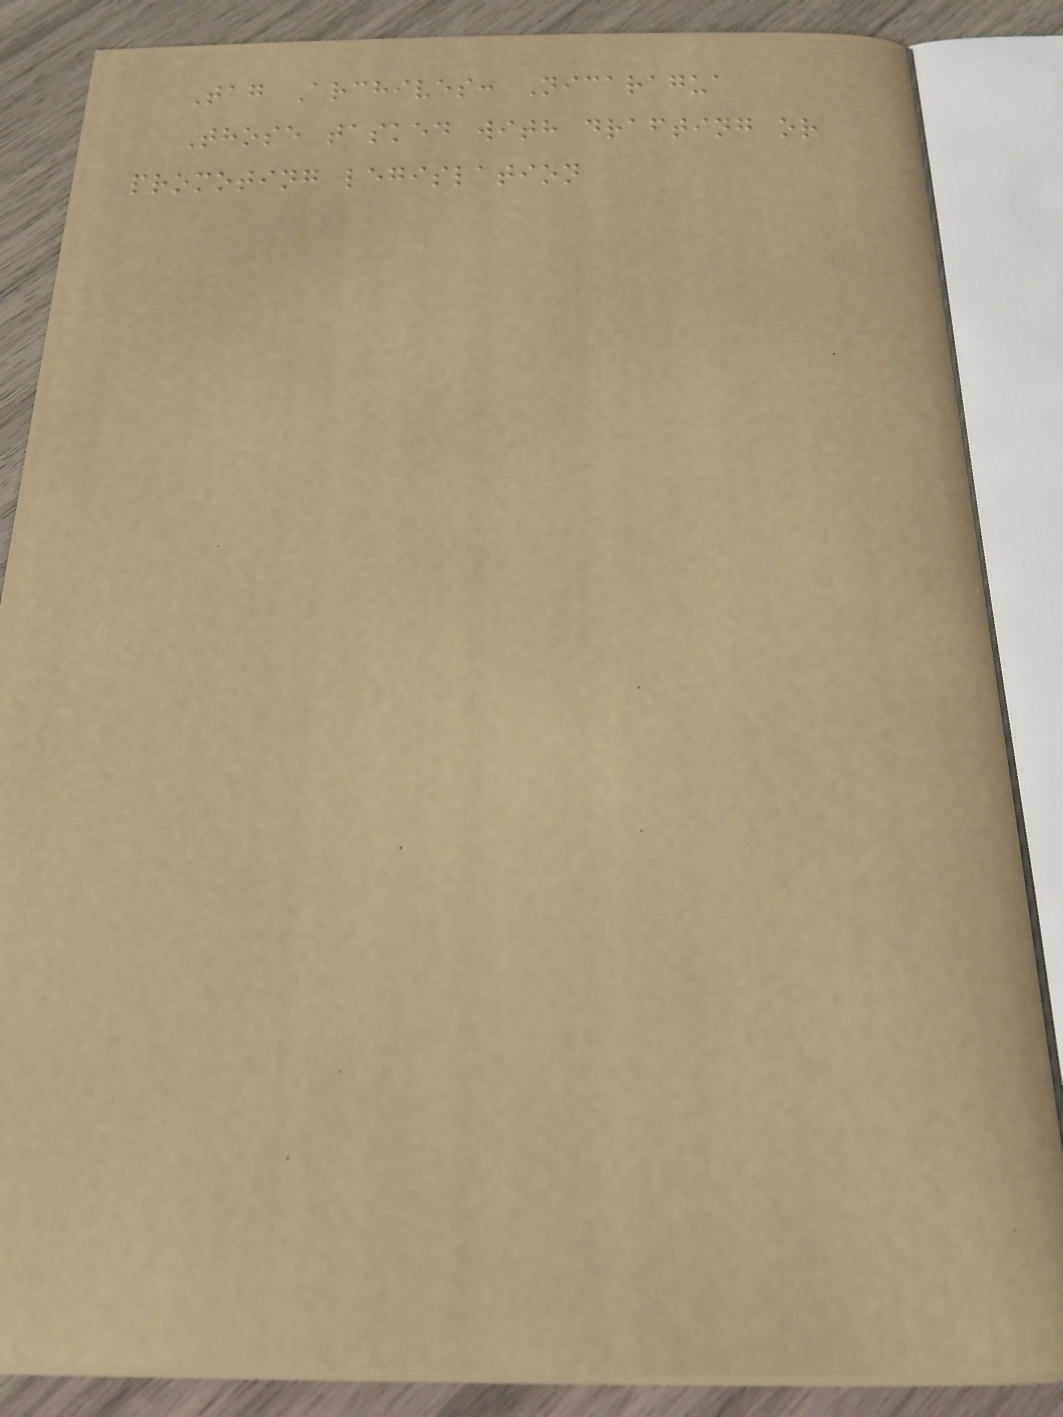Tag Archives: Nicaragua
Those tasked with drafting or
promoting legislation
